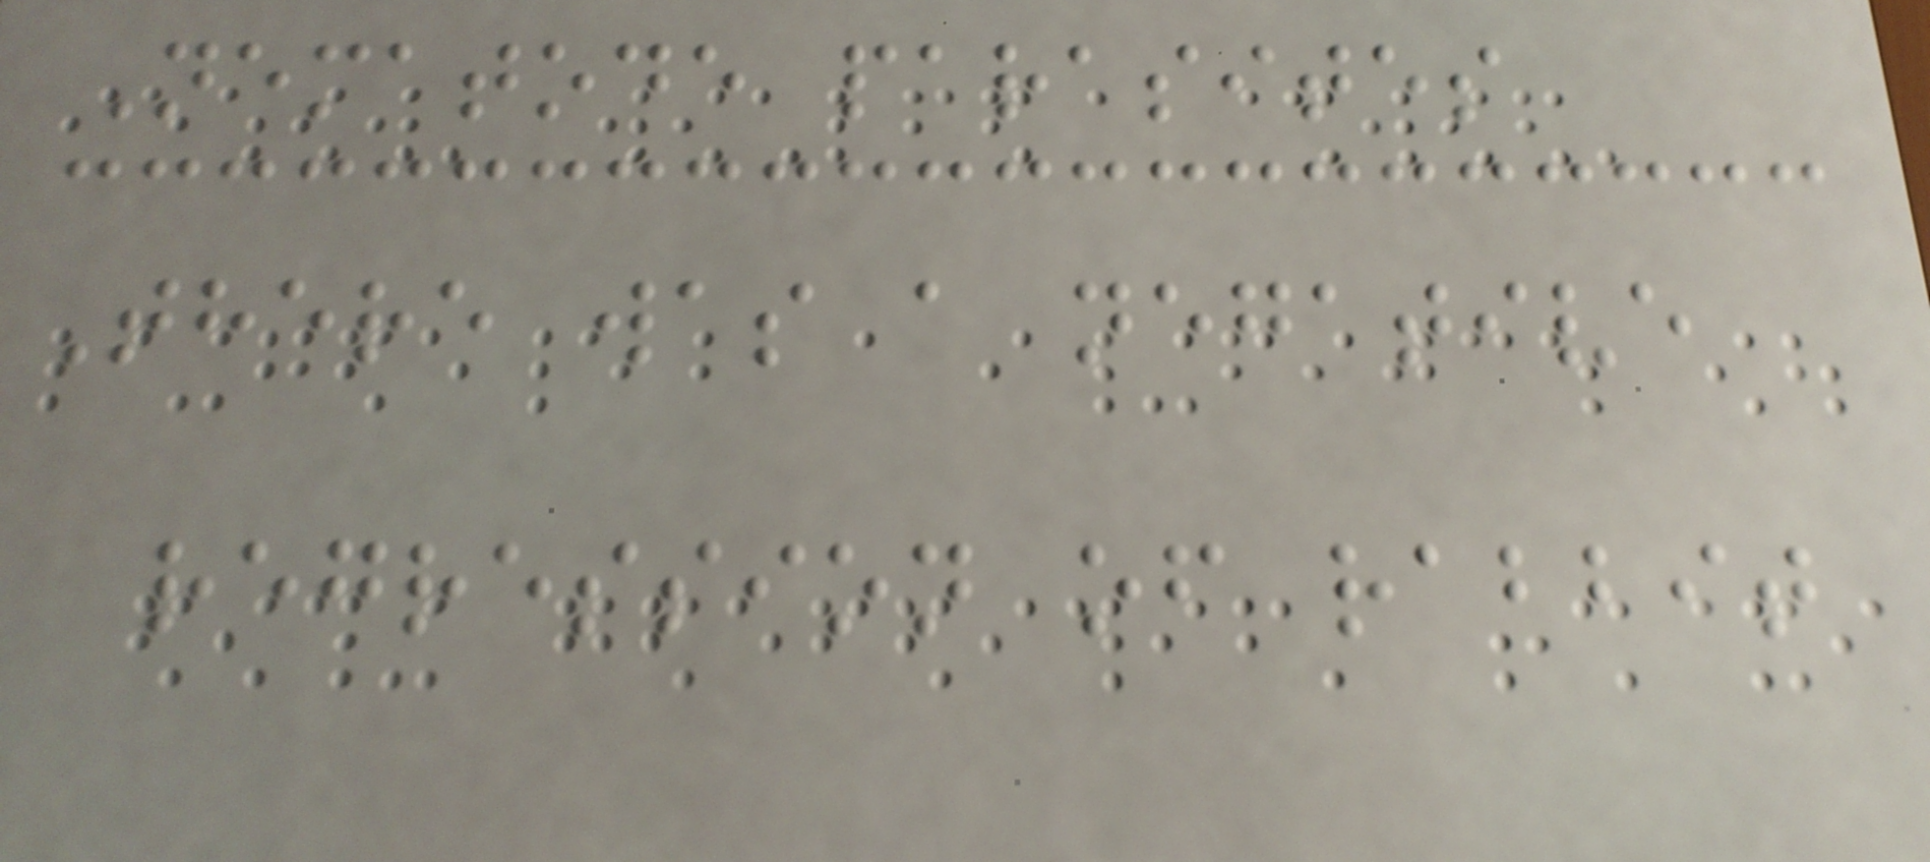Nematode parasites
There was a negative
regression of rabbit
